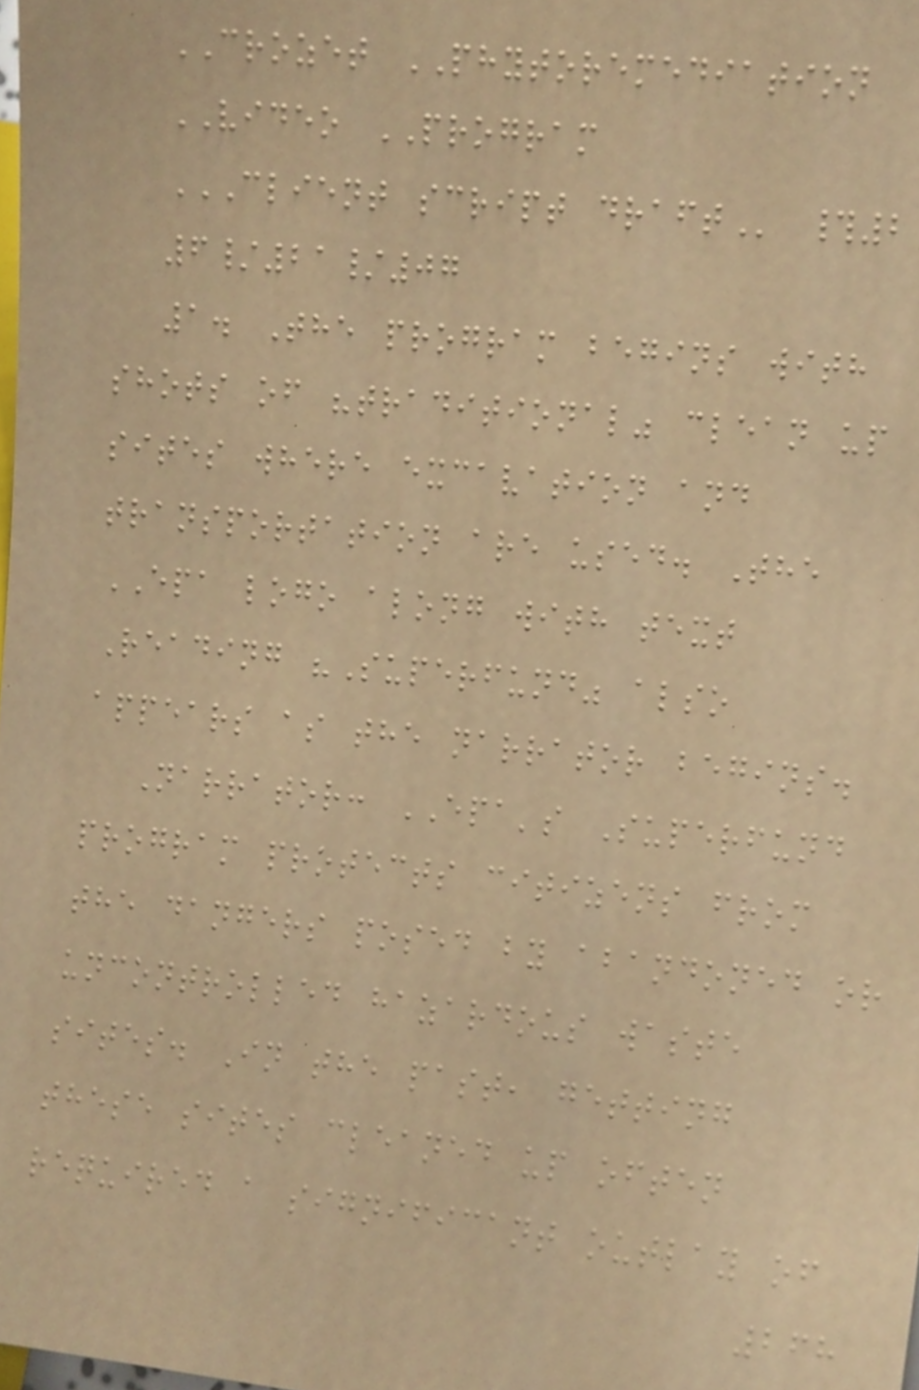CROZET PHYTOREMEDIATION
VIDEO PROGRAM
CLIENT SCRIPT DRAFT #2
6/21/07
1. The program begins with
shots of "traditional" clean up
sites where excavation and
transportation are used. The
EPA logo along with text
Reading "Superfund" also
appears as the narrator begins.
Narrator: EPA's Superfund
program protects citizens from
the dangers posed by abandoned or
uncontrolled hazardous waste
sites. In the past, getting
these sites cleaned up often
required a significant outlay of
268
